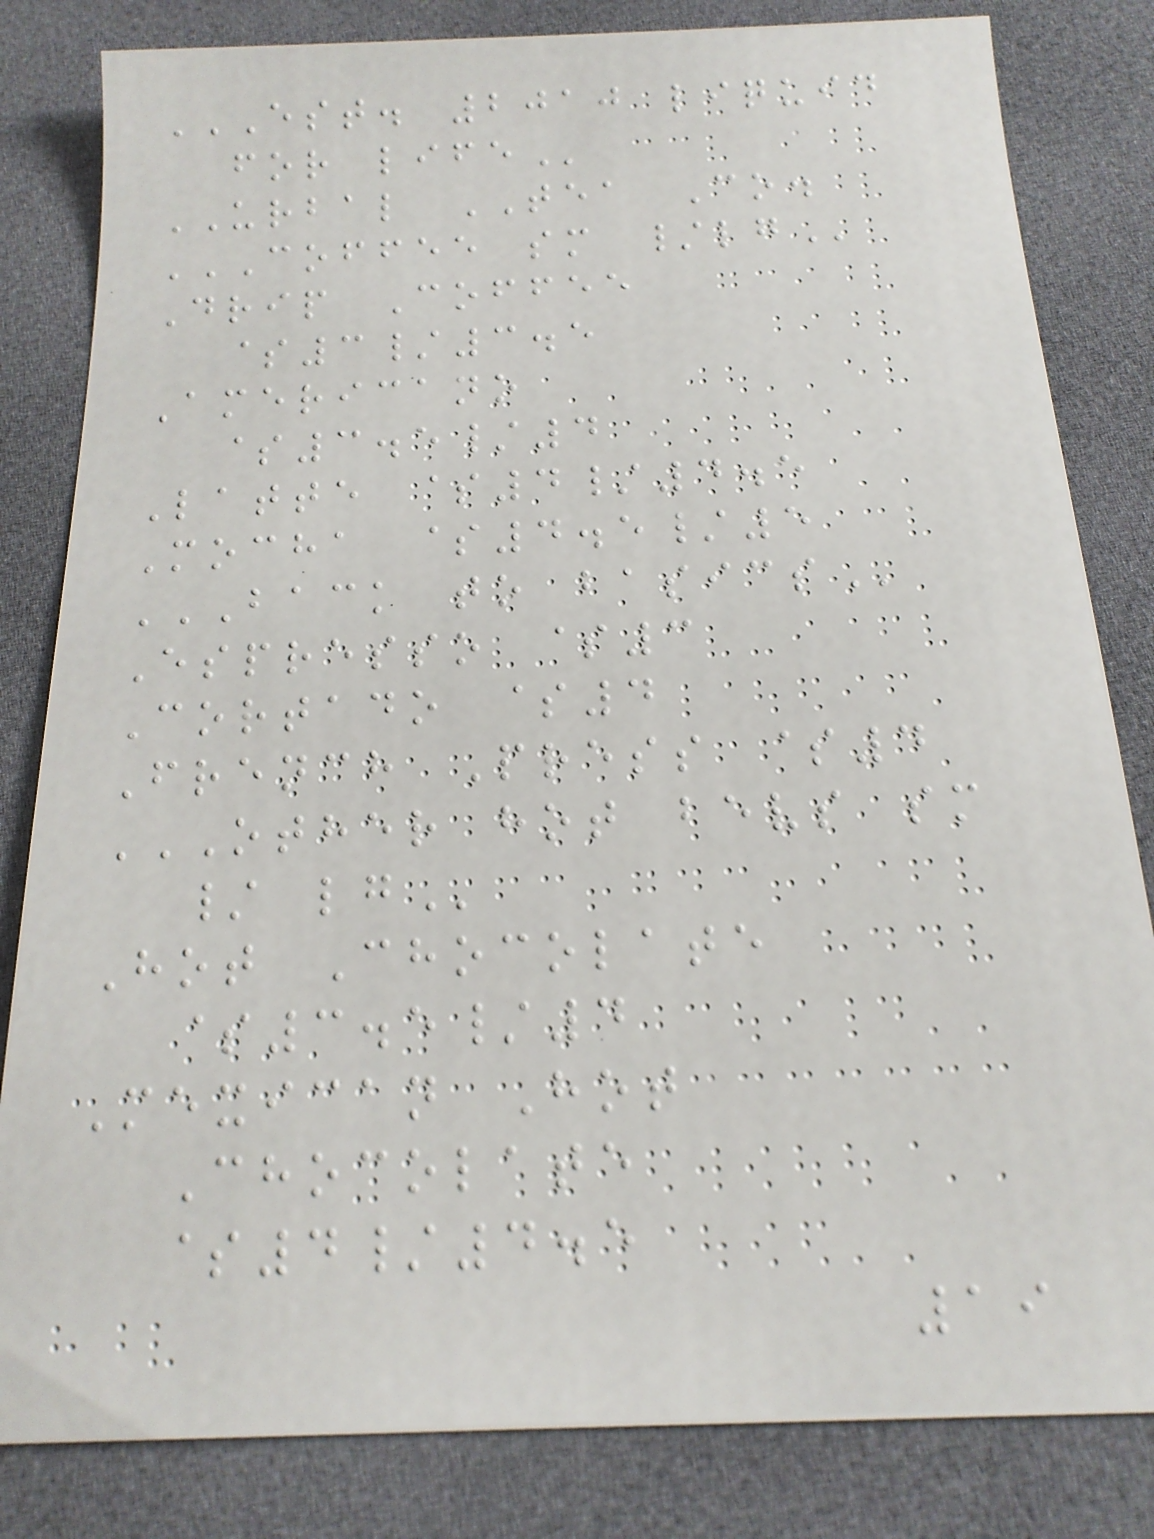EST. 2010 LIQUID
FOR LIFE
URBAL TEA Co.
COFFEE SM /LG
Drip Coffee
$3/3.5
Americano
$3.5/4
Latte $4/4.5
Mocha $4.5/5
BACK TO BASICS
Espresso $3
Cortado $4
French Press $4
OTHER HOT BEVS SM
/ LG
Hot Chocolate
$3.5/4
Mexican Hot
Chocolate
$4/4.5
19
